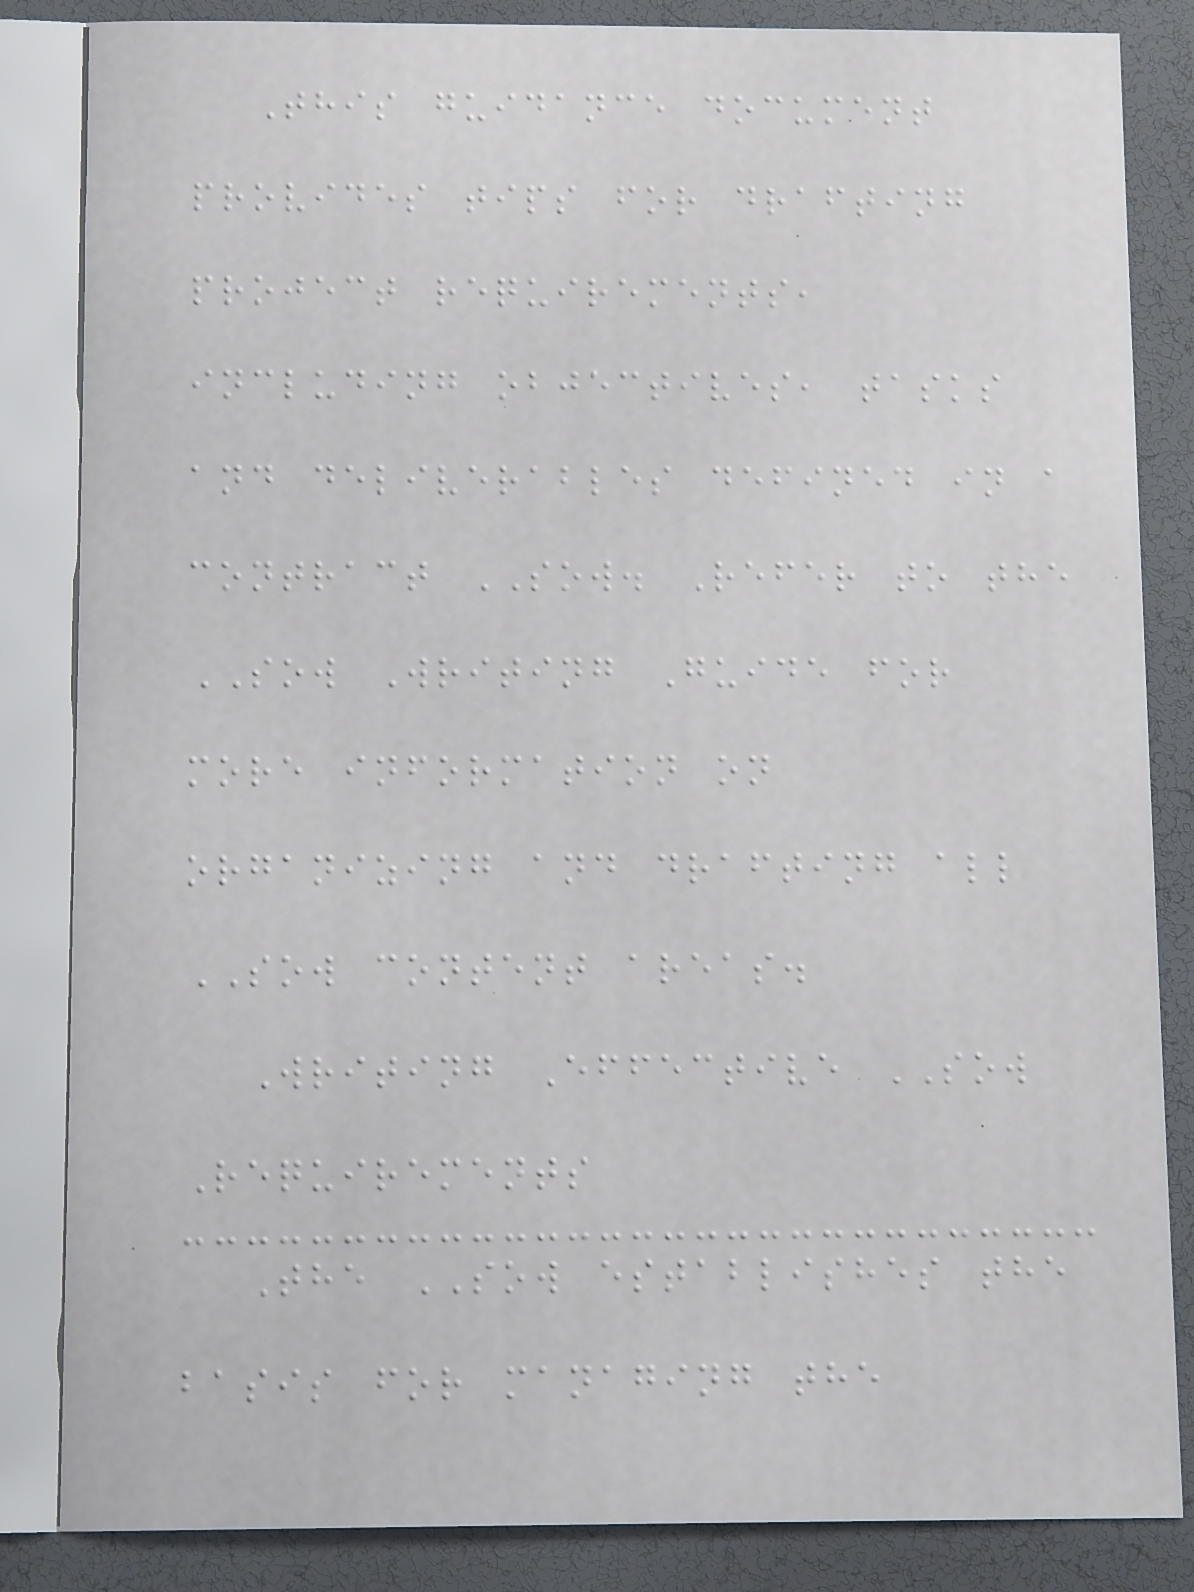This guidance document
provides tips for drafting
project requirements,
including objectives, tasks
and deliverables defined in a
contract SOW. Refer to the
SOW Writing Guide for
more information on
organizing and drafting all
SOW content areas.
Writing Effective SOW
Requirements
The SOW establishes the
basis for managing the
